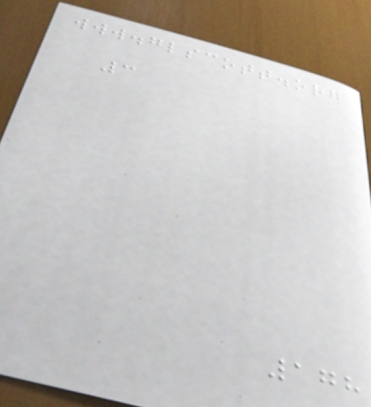www.glscott.org
3
178
